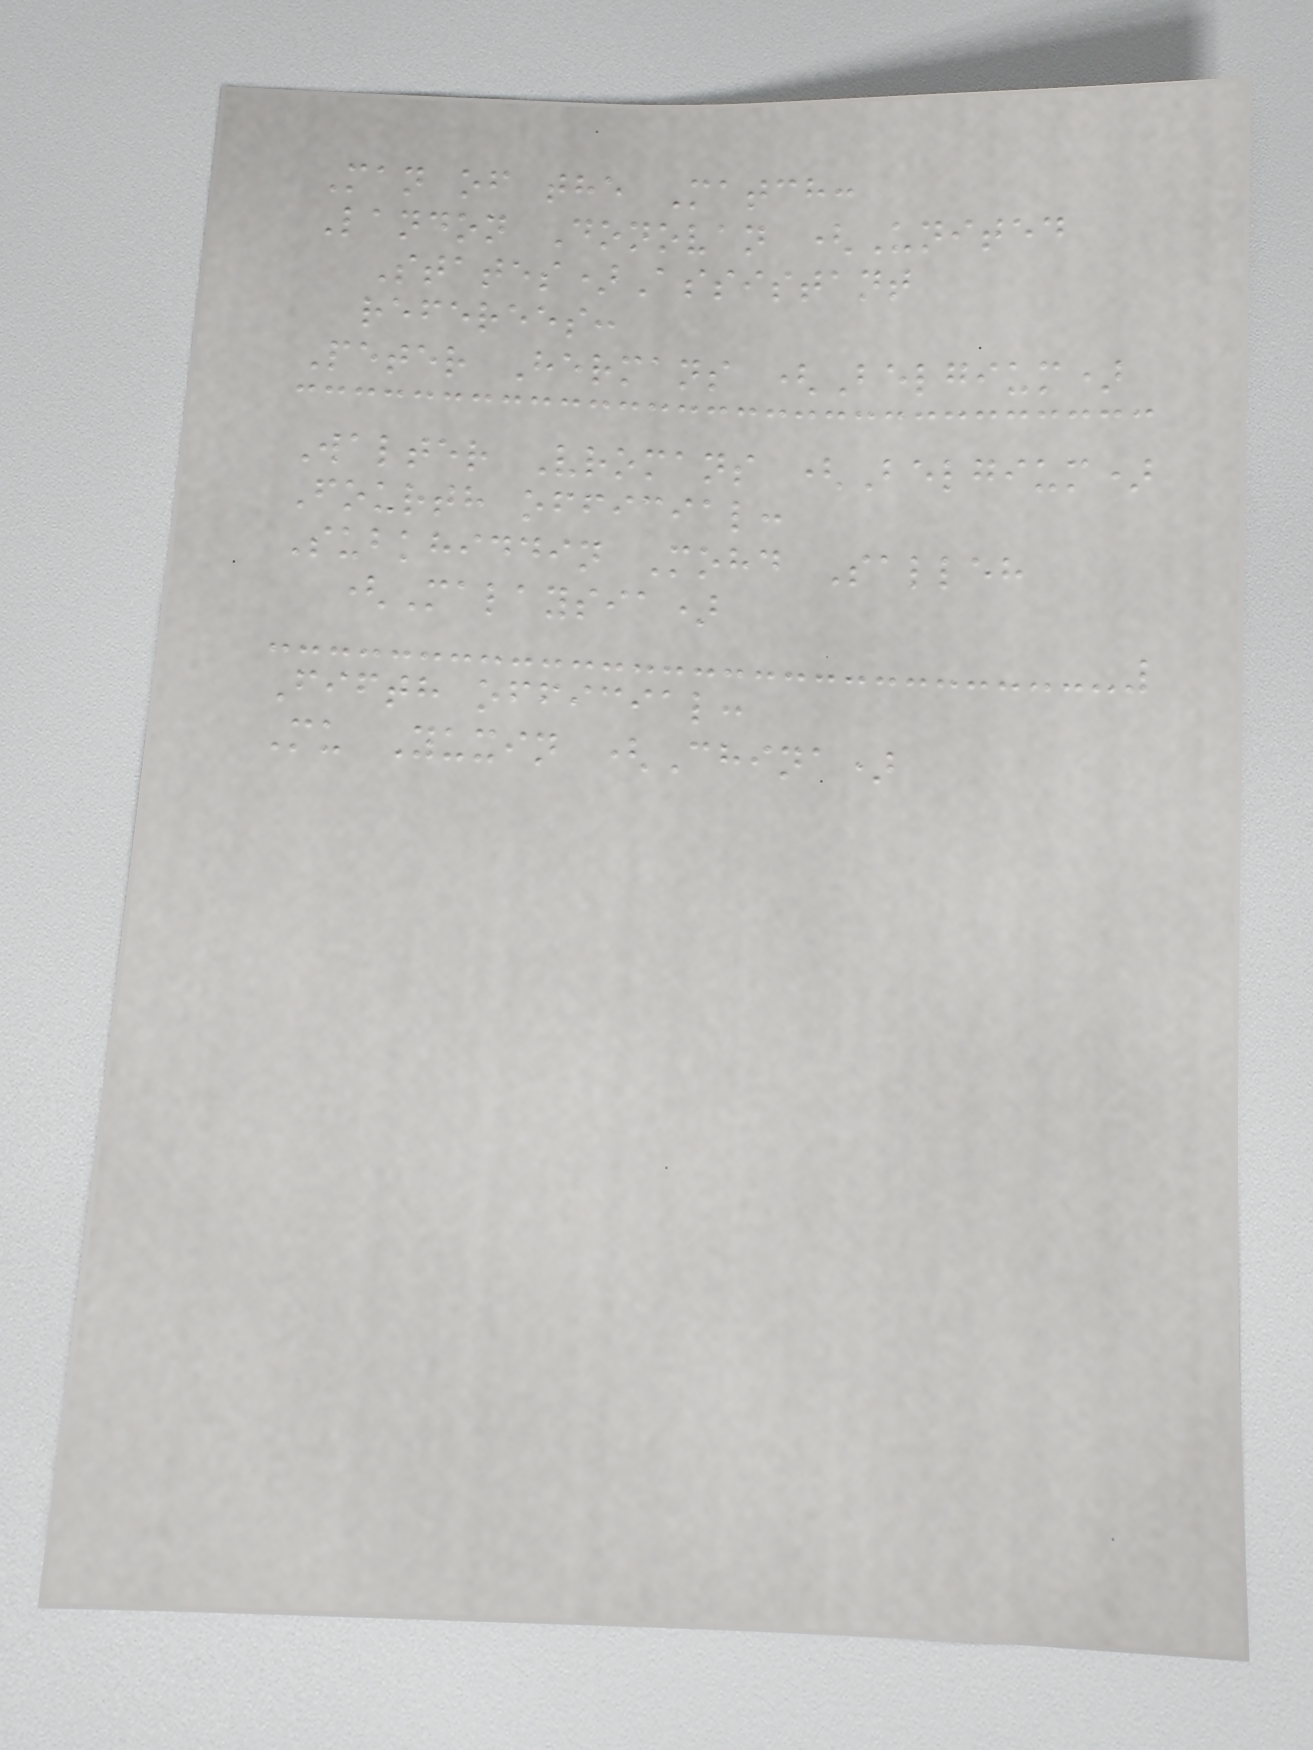Man of the Match:
Landon Donovan (United
States)Assistant
referees:
Peter Hermans (Belgium)
Walter Vromans (Belgium)
Fourth official:
Subkhiddin Mohd Salleh
(Malaysia)
Fifth official:
Mu Yuxin (China)
